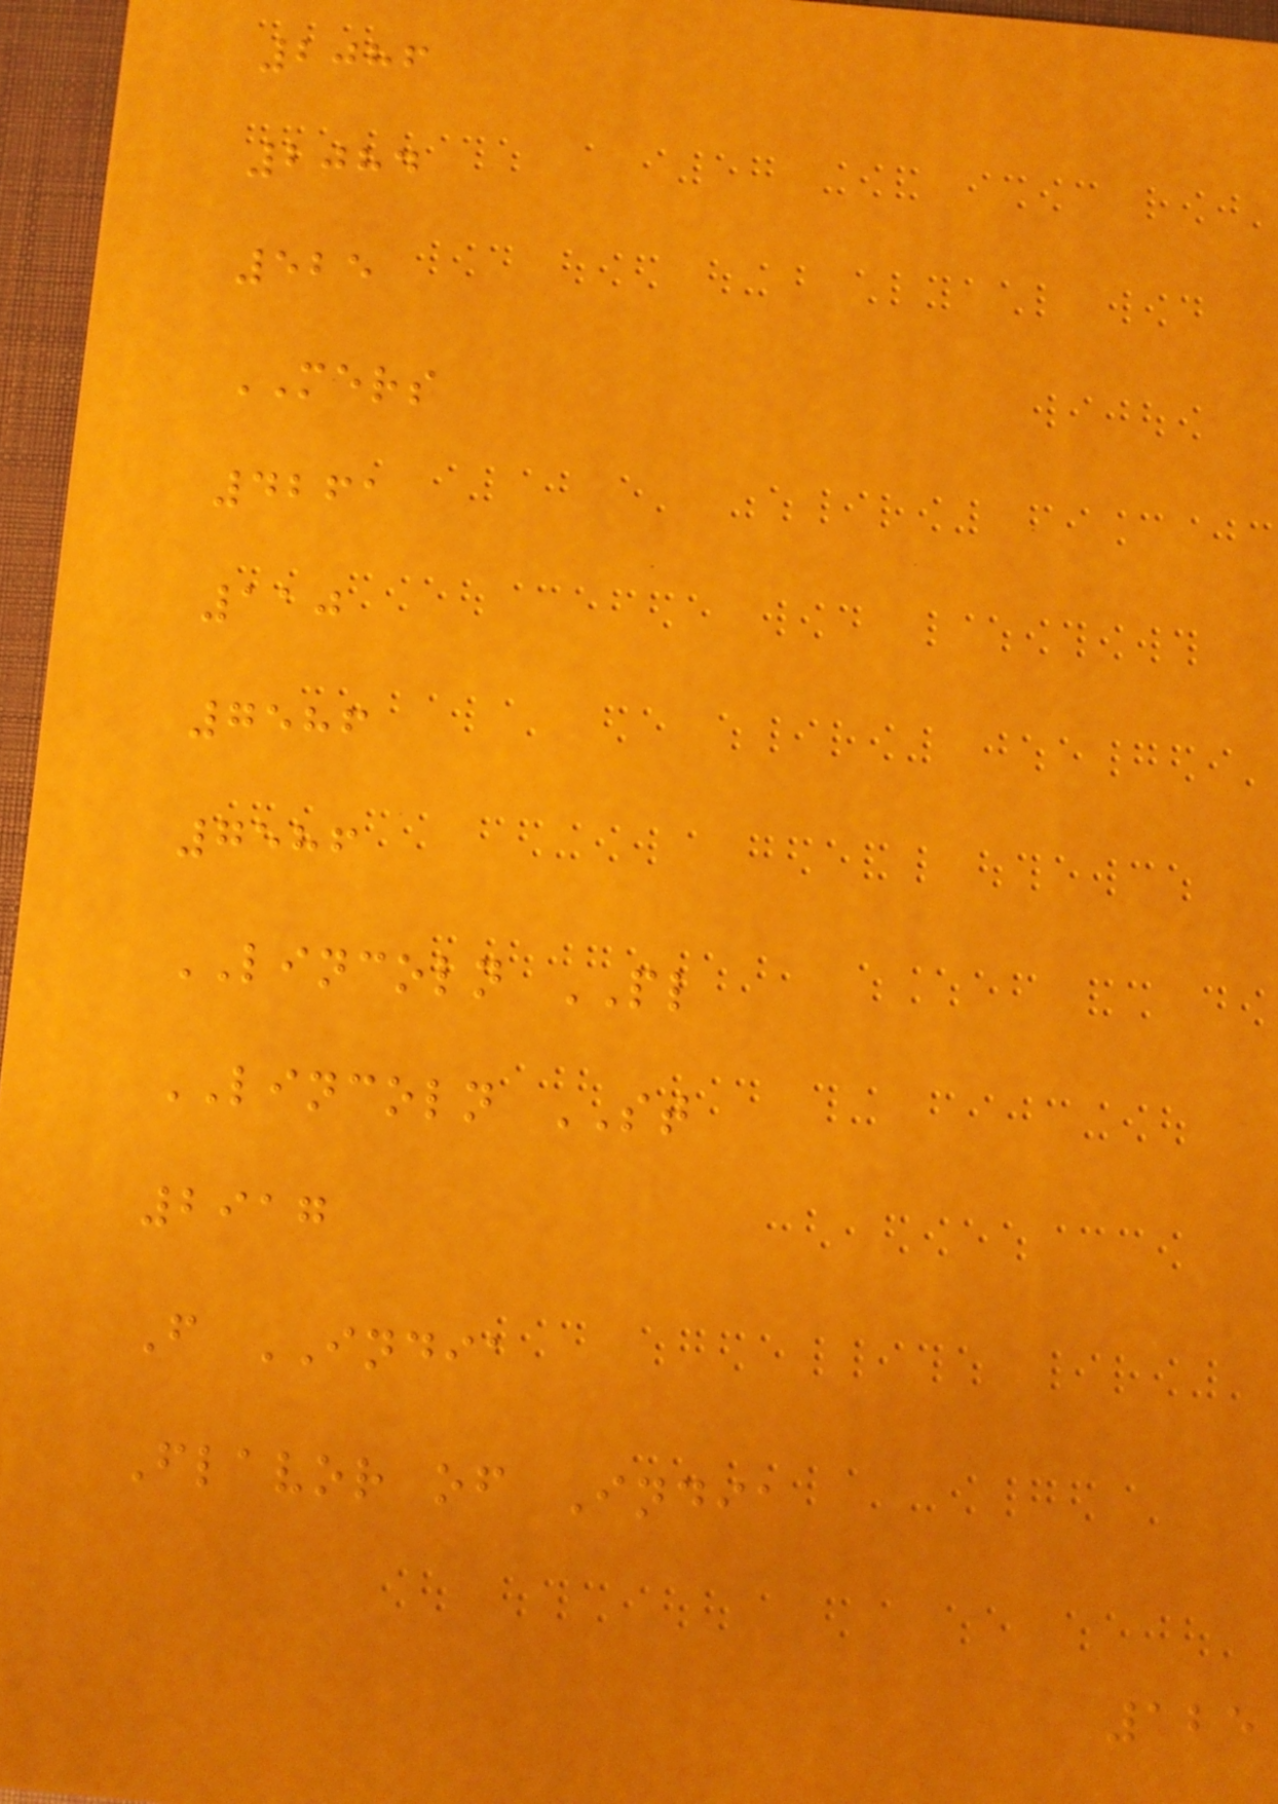2086
2084
525
MERS
4261
110
7586
7586
LINCOLN PL
LINCOLN ST
2917
F INDIA
Flavor of India
125
